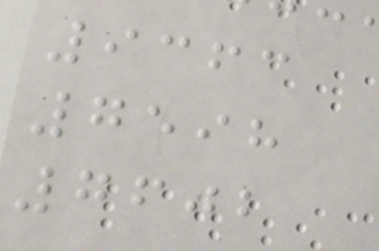9363
7598
7602
